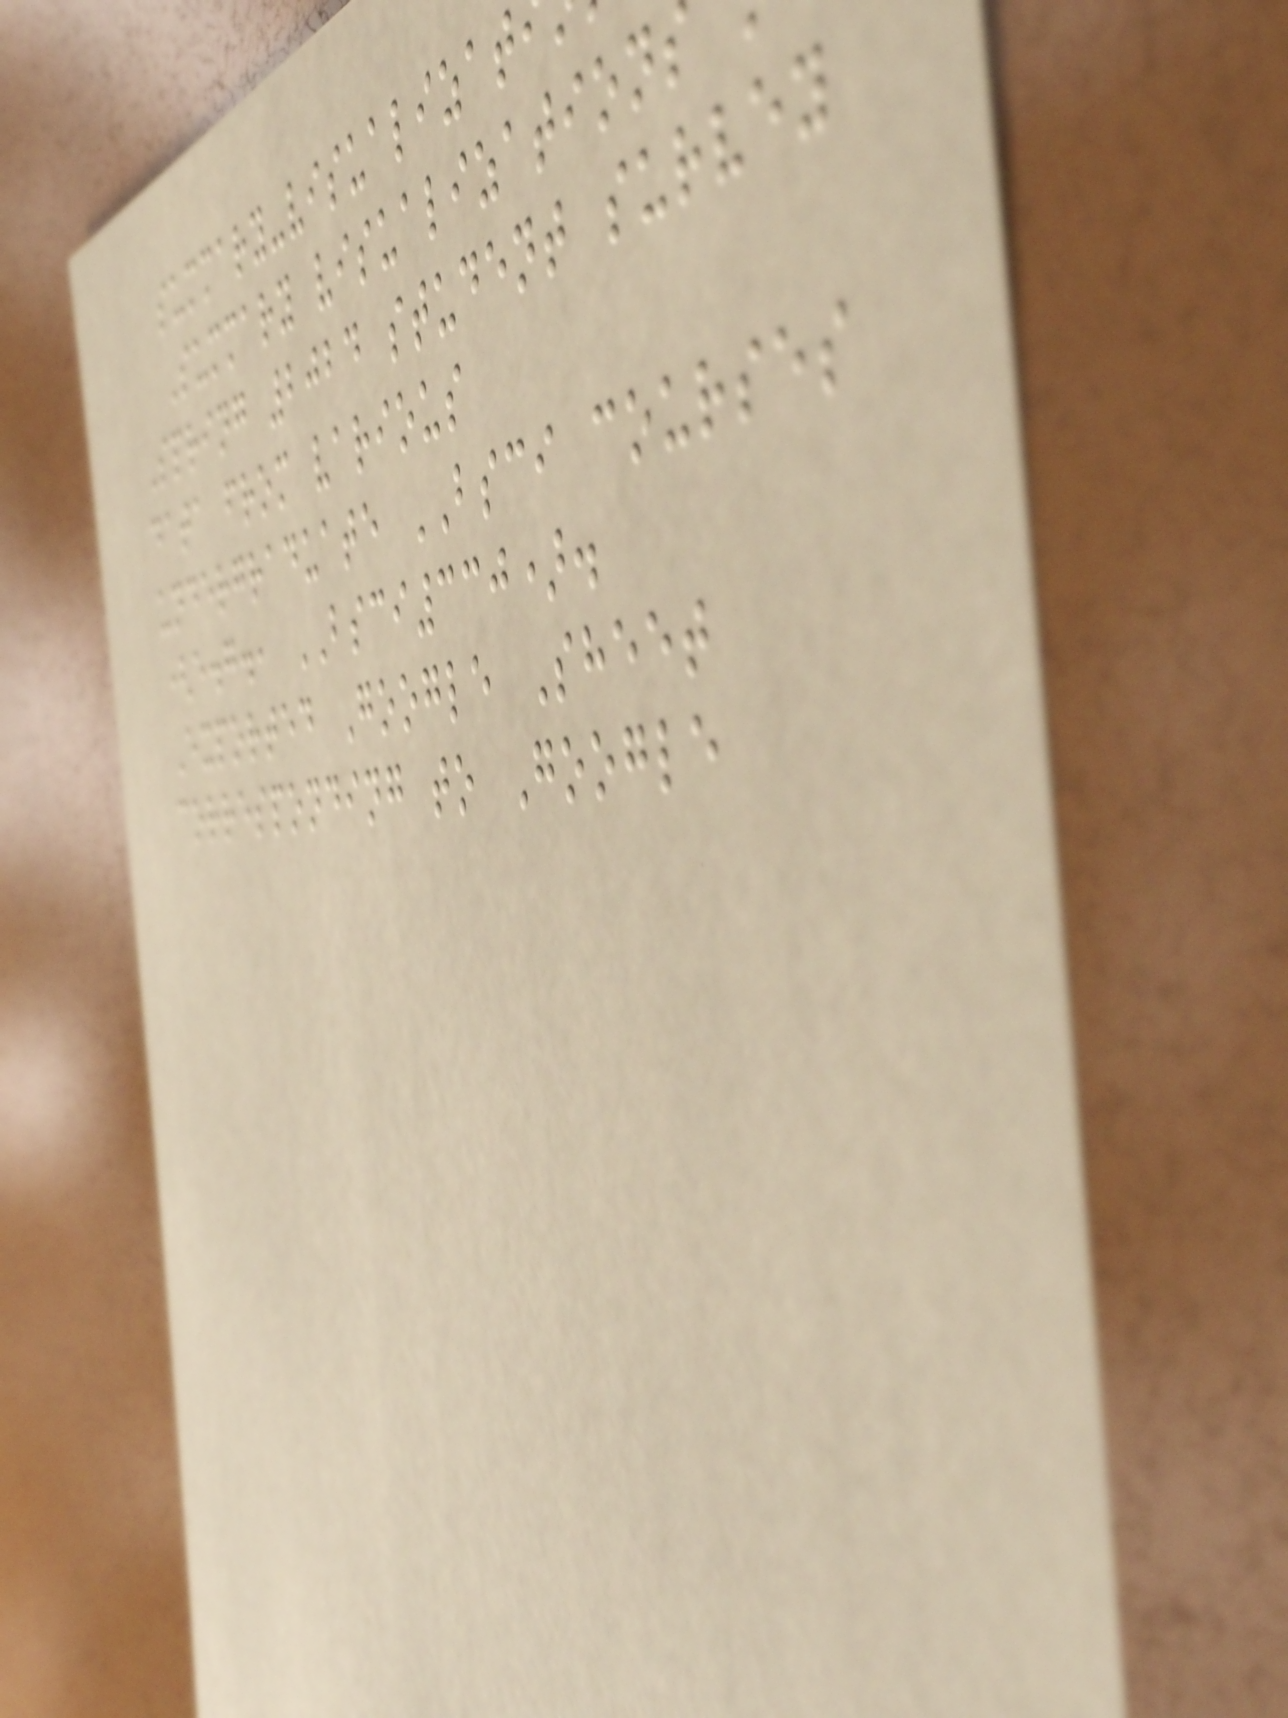summary-visualizat
Summary visualizations
Spring 2024 student survey
data from various
undergraduate BSCI courses
(e.g., BSCI330).
Exported Google Sheet
corresponding to Google
